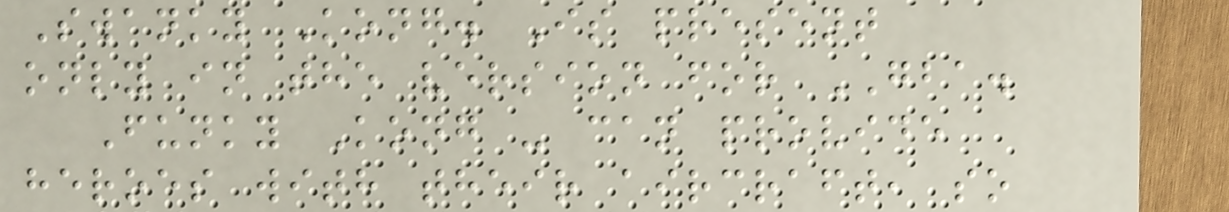Swanky Kong. Is present
only in the version for GBA.
Funky Kong - can provide
heroes with their aircraft, so
